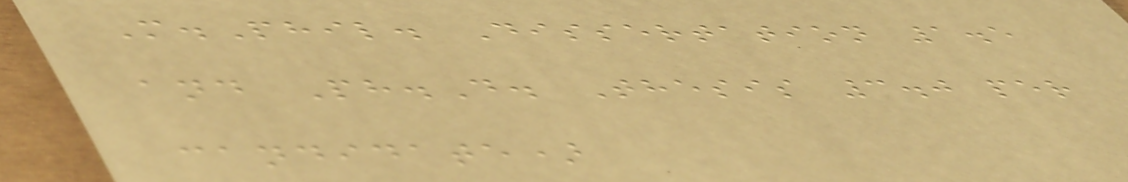M.Phil. Dissertation 1.5
and Ph.D. Thesis 3.0 per
candidate)
